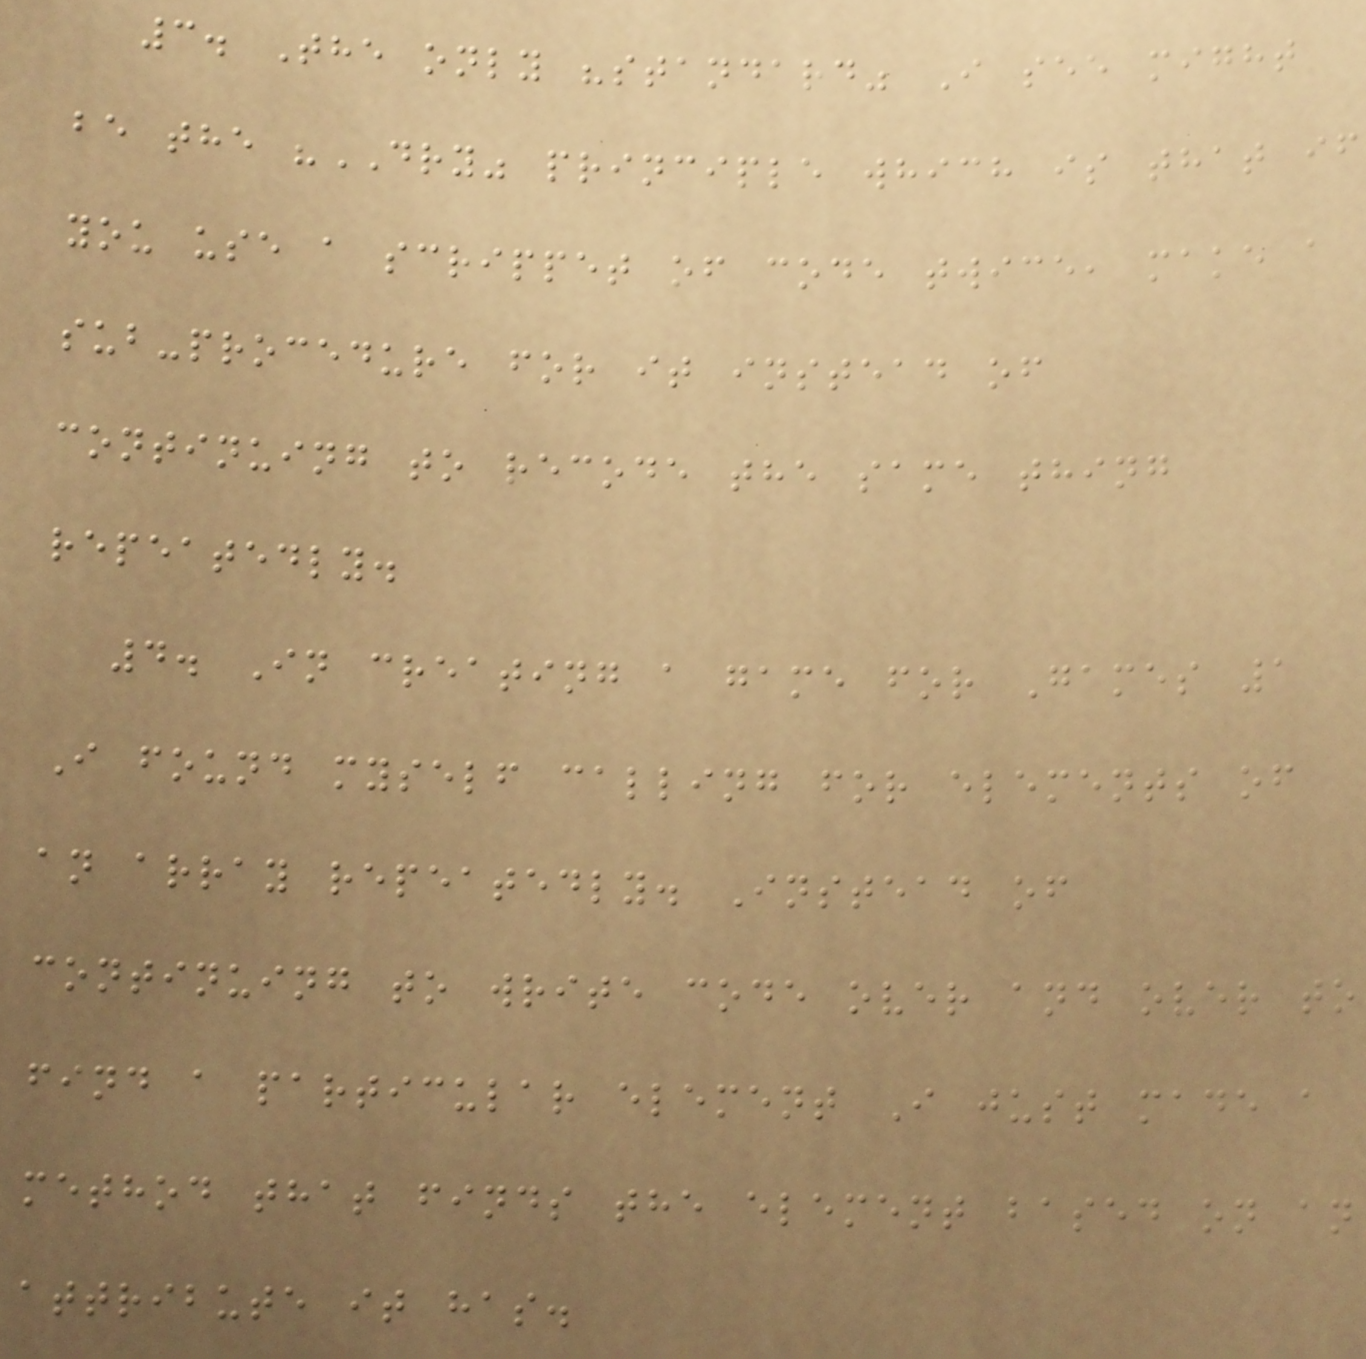3. The only "standard" I see might
be the "DRY" principle which is that if
you use a scrippet of code twice, make a
sub-procedure for it instead of
continuing to recode the same thing
repeatedly.
4. In creating a game for Games 1
I found myself calling for elements of
an array repeatedly. Instead of
continuing to write code over and over to
find a particular element I just made a
method that finds the element based on an
attribute it has.
